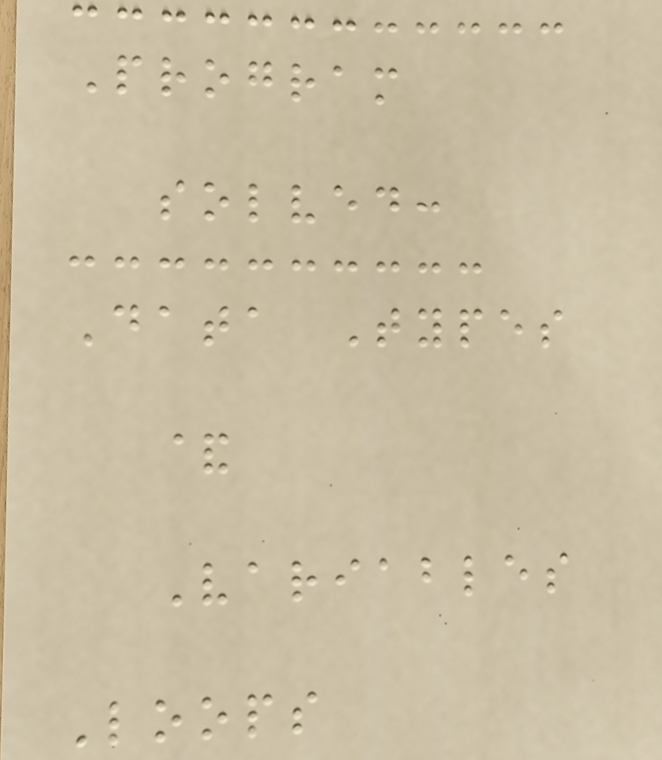Program
solved:
Data Types
&
Variables
Loops
